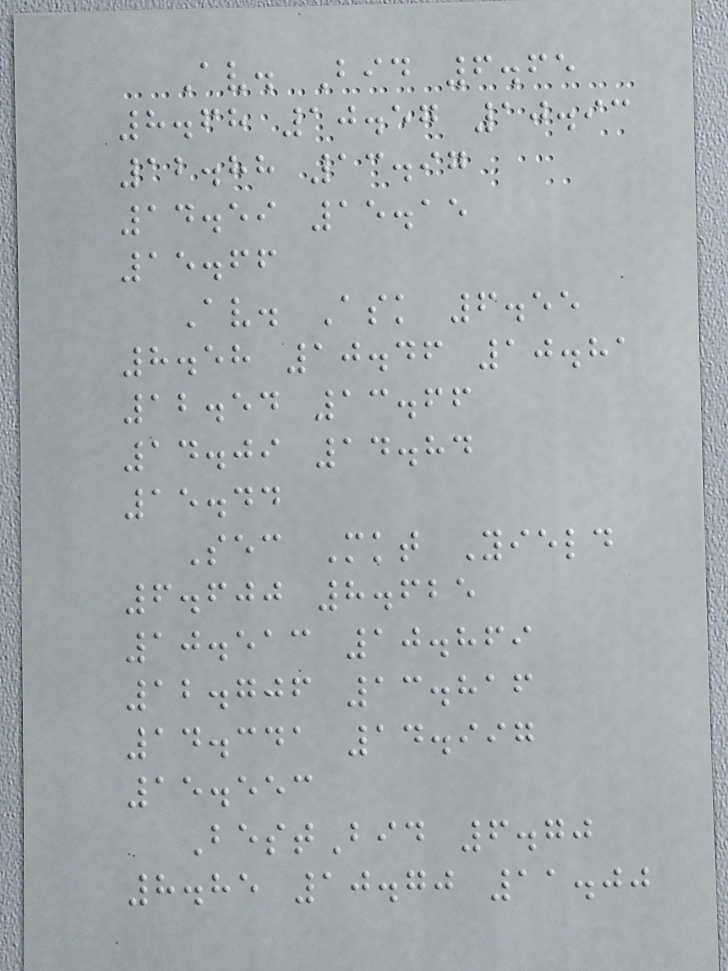Av. Bid 6.65
8.68 10.57 10.93
12.88 13.97
14.59 15.15
15.66
Av. Ask 6.55
8.58 10.46 10.81
12.54 13.66
14.09 14.84
15.44
Sec Mkt Yield
6.600 8.625
10.513 10.869
12.706 13.816
14.341 14.997
15.553
BestBid 6.70
8.85 10.70 11.00
